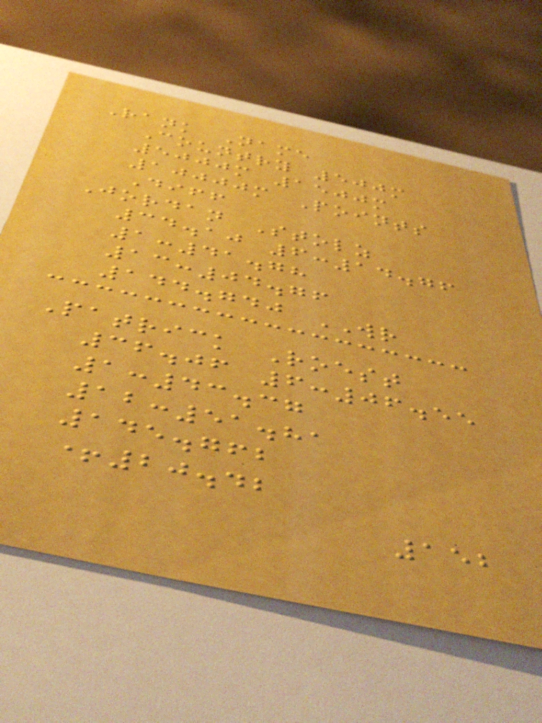Rank Name
Country 500m
5000m 1500m
10000m Points
Diff
Jordan Stolz
34.10 6:14.76
1:41.78
13:04.76
144.740 WR
Patrick Roest
36.06 6:06.55
1:43.37
12:51.81
145.762
+20.42
152
